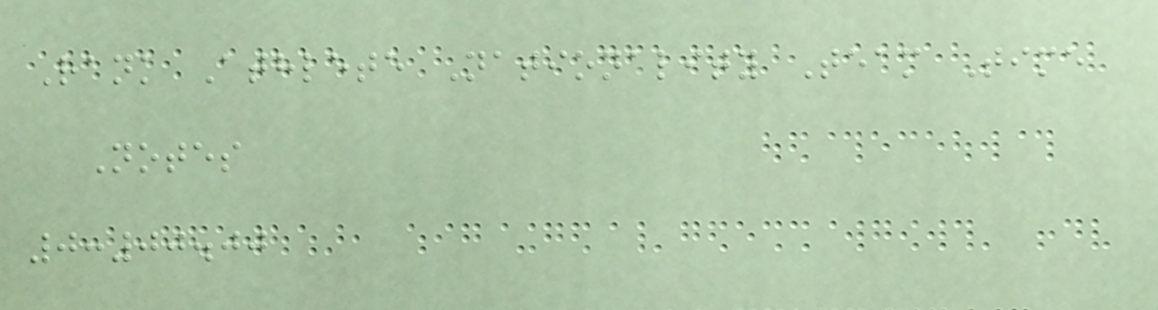Rank Athlete Nationality Team Time
Notes
0:00.00
